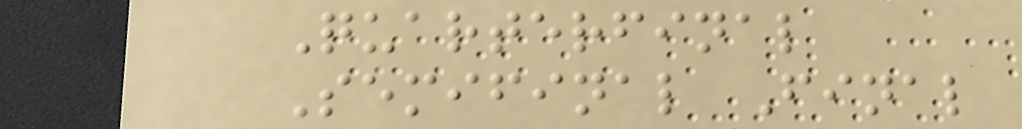Quarterfinal
Semifinal Final
